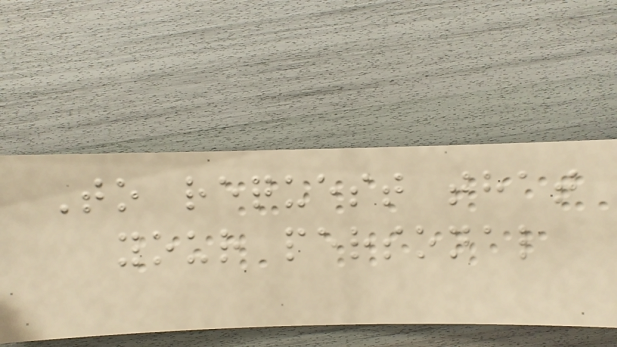To request that
your personal
